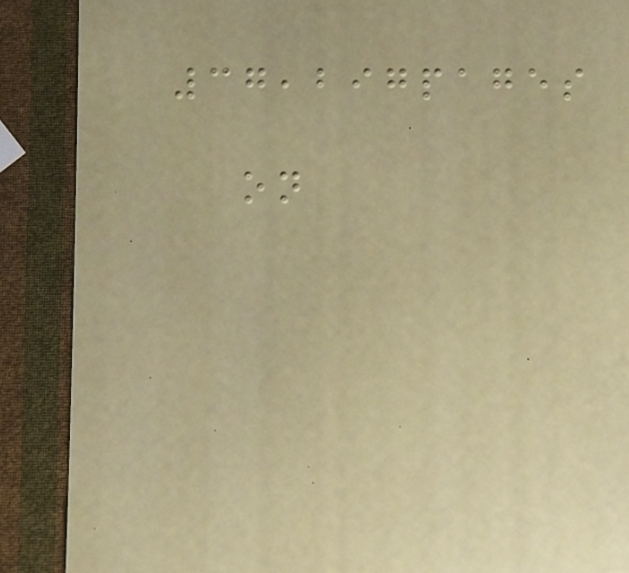37,297pages
on
